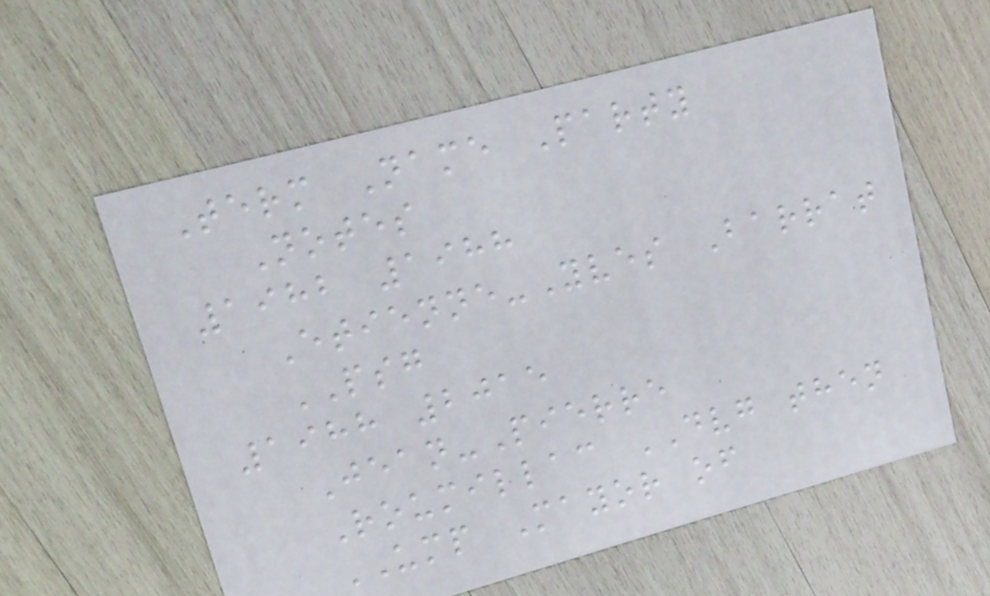Term Name Party
Notes
1982 1988
Etienne-Yves Barrat
PSG
1988 2015
Jean-Pierre
Roumillac DVG then
UMP Mayor of
